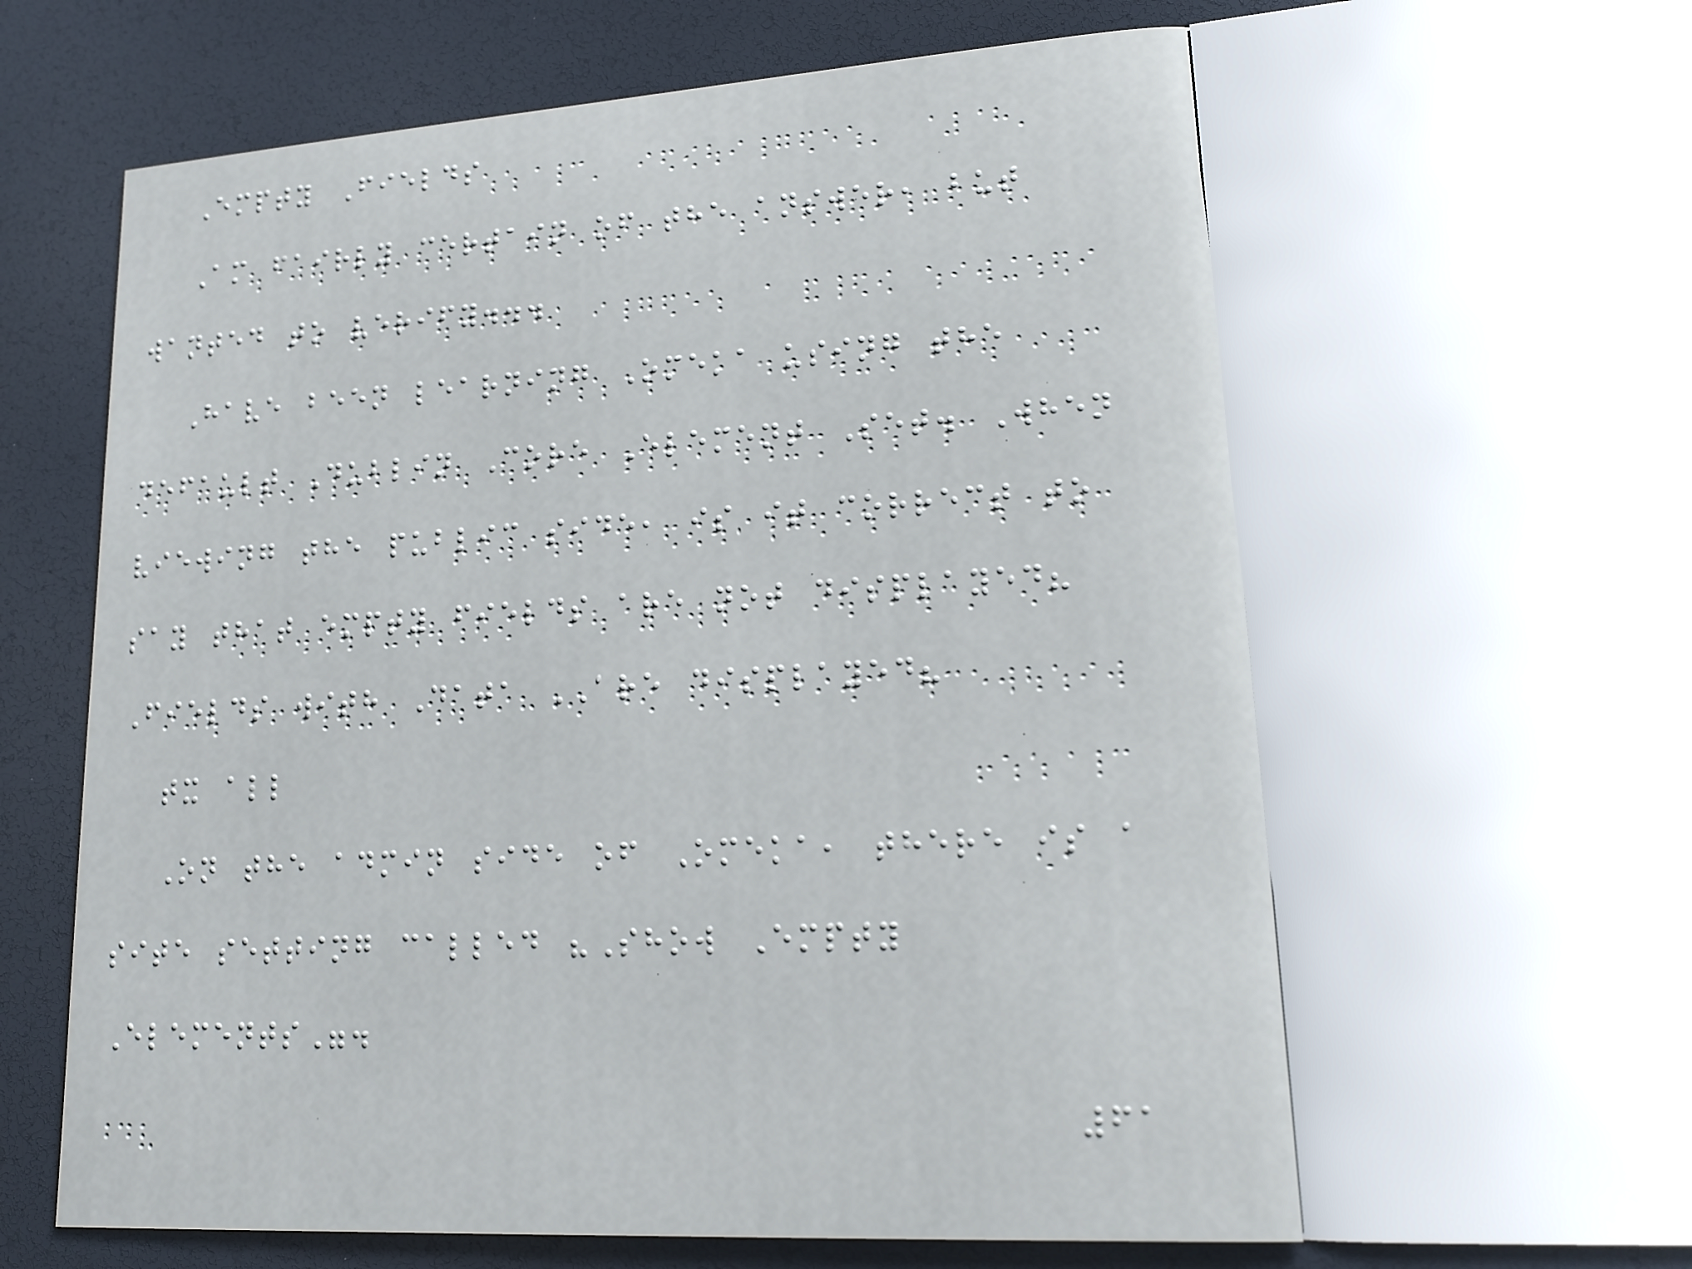Empty Fields
Am fairly certain of the answer, but
wanted to verify...
Have been learning Omeka using the
default Dublin Core Element Set. When
viewing the public side, is it correct to
say that empty fields are not displayed?
Fields with Data ARE displayed?
tx all
On the admin side of Omeka, there is a
site setting called "Show Empty
Elements".
61
